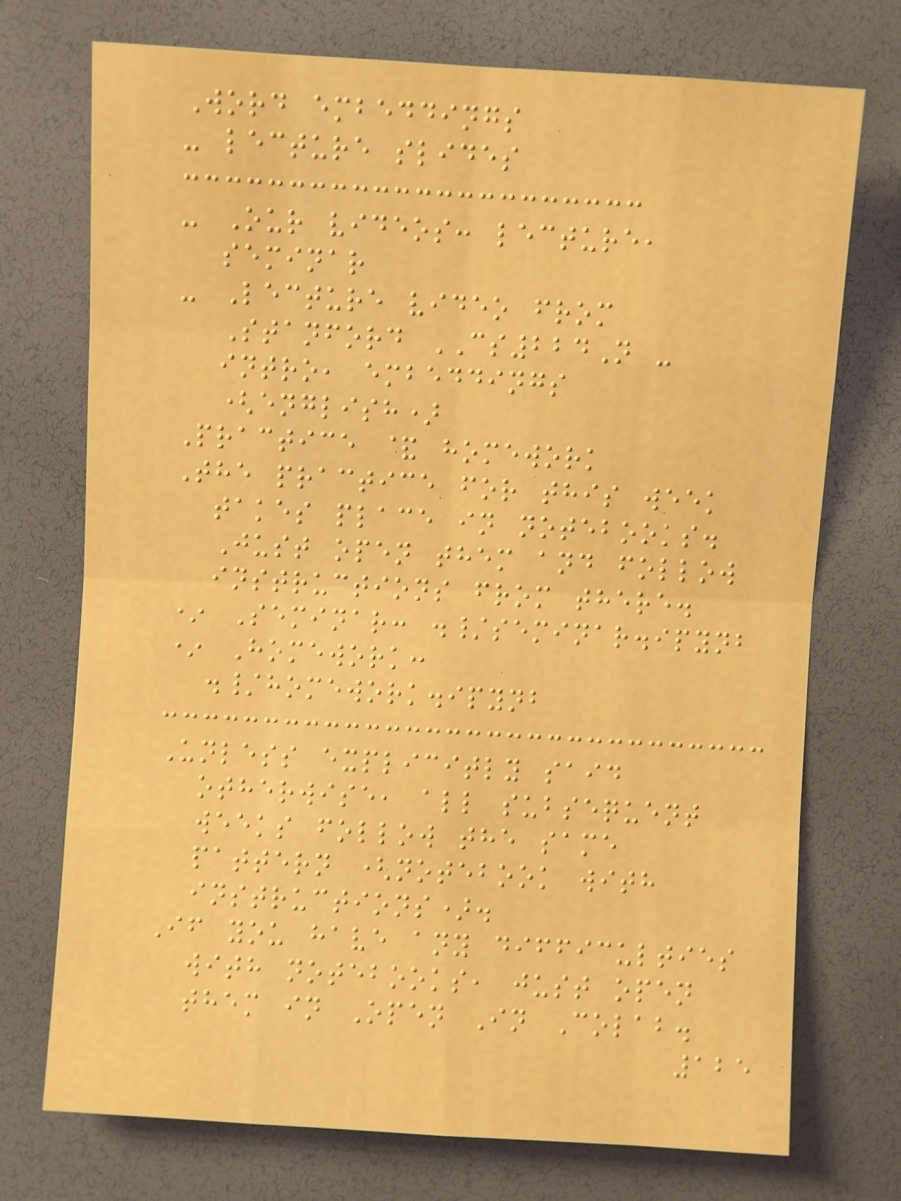Word embeddings
- lecture slides
- Our videos: lecture,
seminar
- Lecture video from
Stanford CS224N -
intro, embeddings
(english)
Practice & homework
The practice for this week
takes place in notebooks.
Just open them and follow
instructions from there.
* Seminar: ./seminar.ipynb
* Homework:
./homework.ipynb
Unless explicitly said
otherwise, all subsequent
weeks follow the same
pattern (notebook with
instructions).
If you have any difficulties
with notebooks, just open
them in Open In Colab.
125
